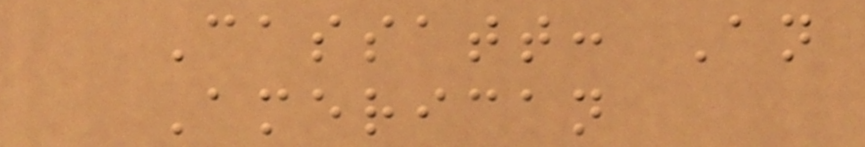Cassatt: An
American
